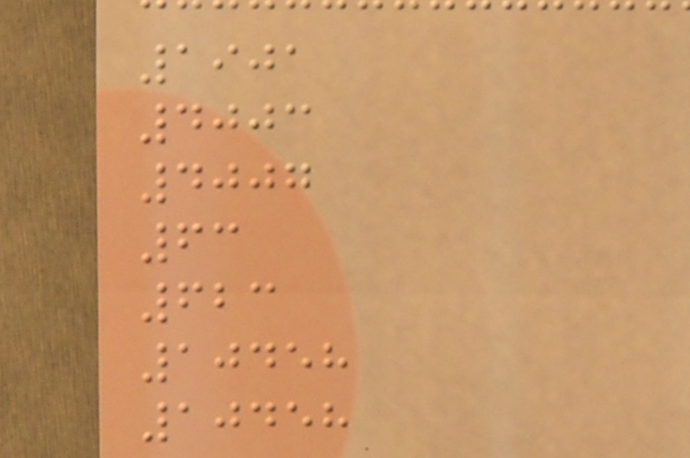1901
4003
4007
63
623
10458
10458
